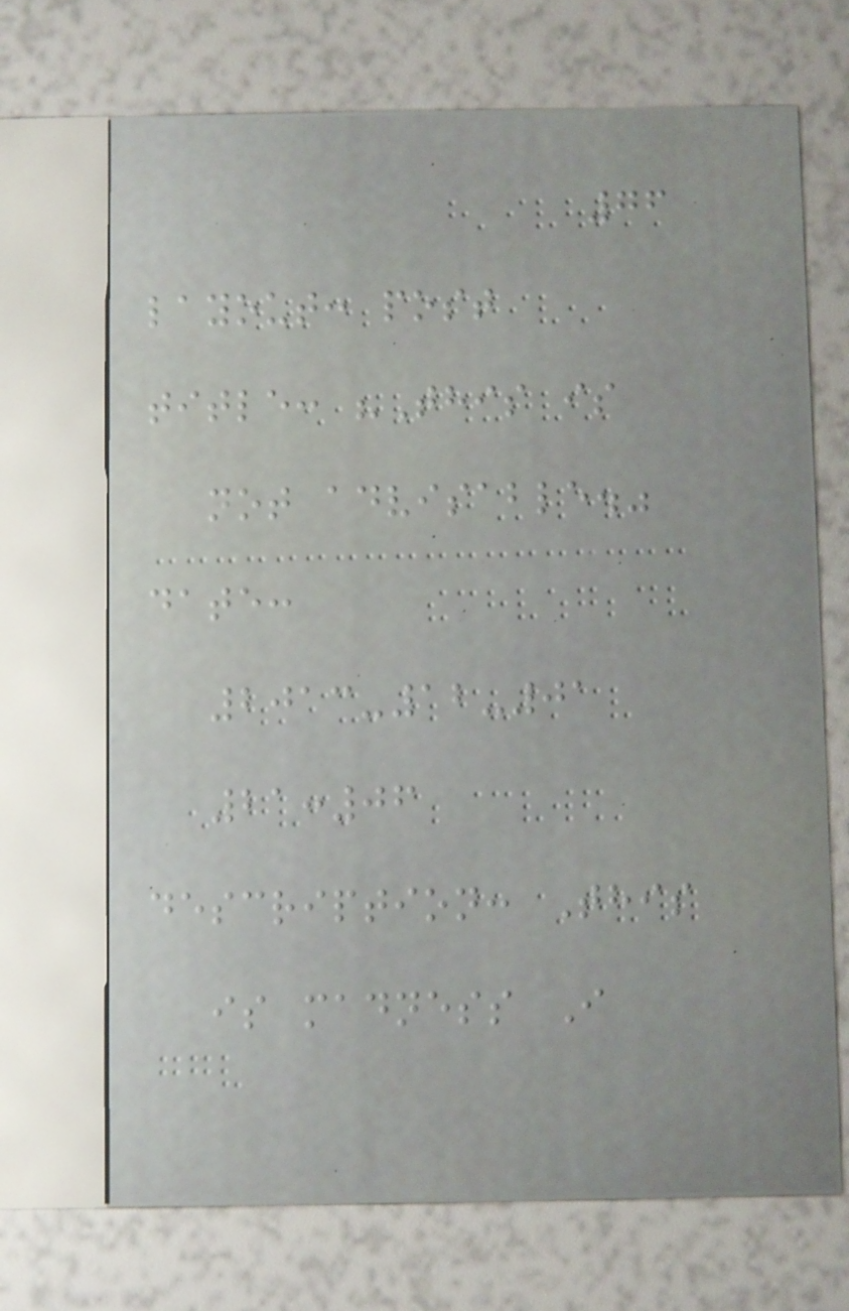76
layout: post
title: "This is
not advisable."
date:
2013-12-01
21:06
description: This
is madness I
